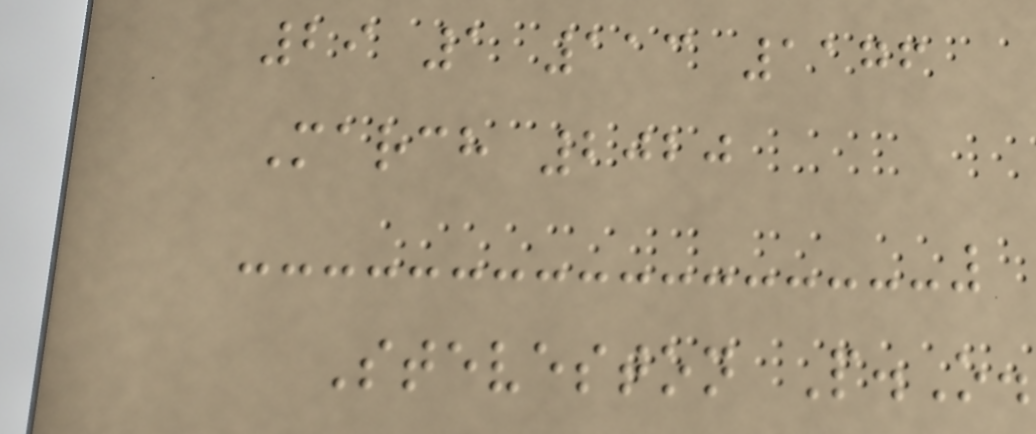29 1 113 1176
March 2020
Steveston P.O.
